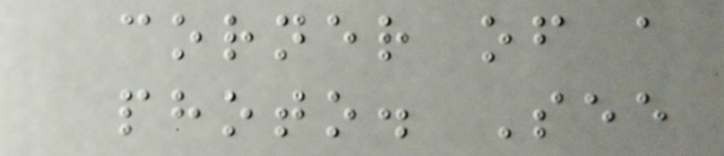corner of a
photo. See
